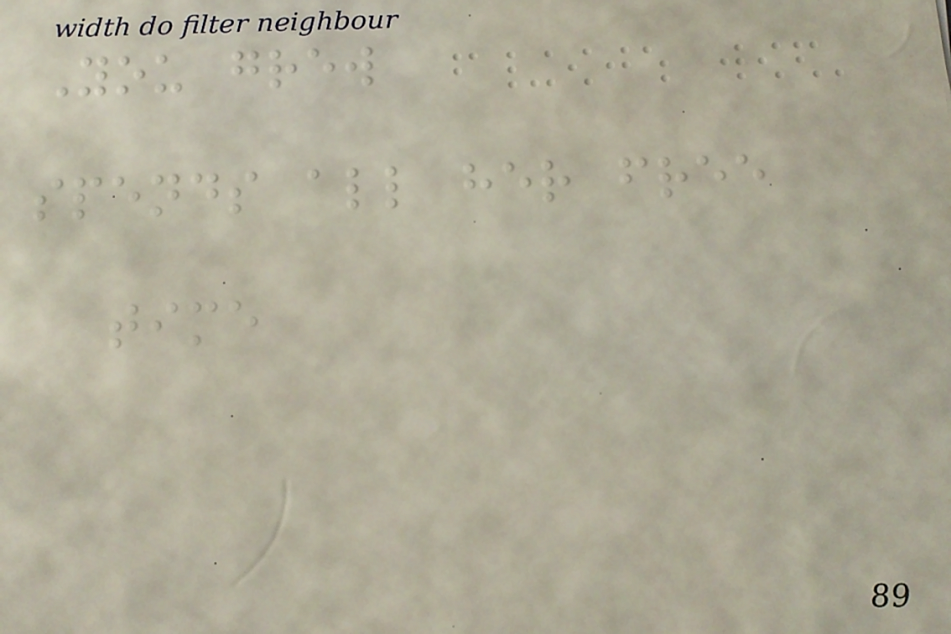You grew
spends all her free
time
